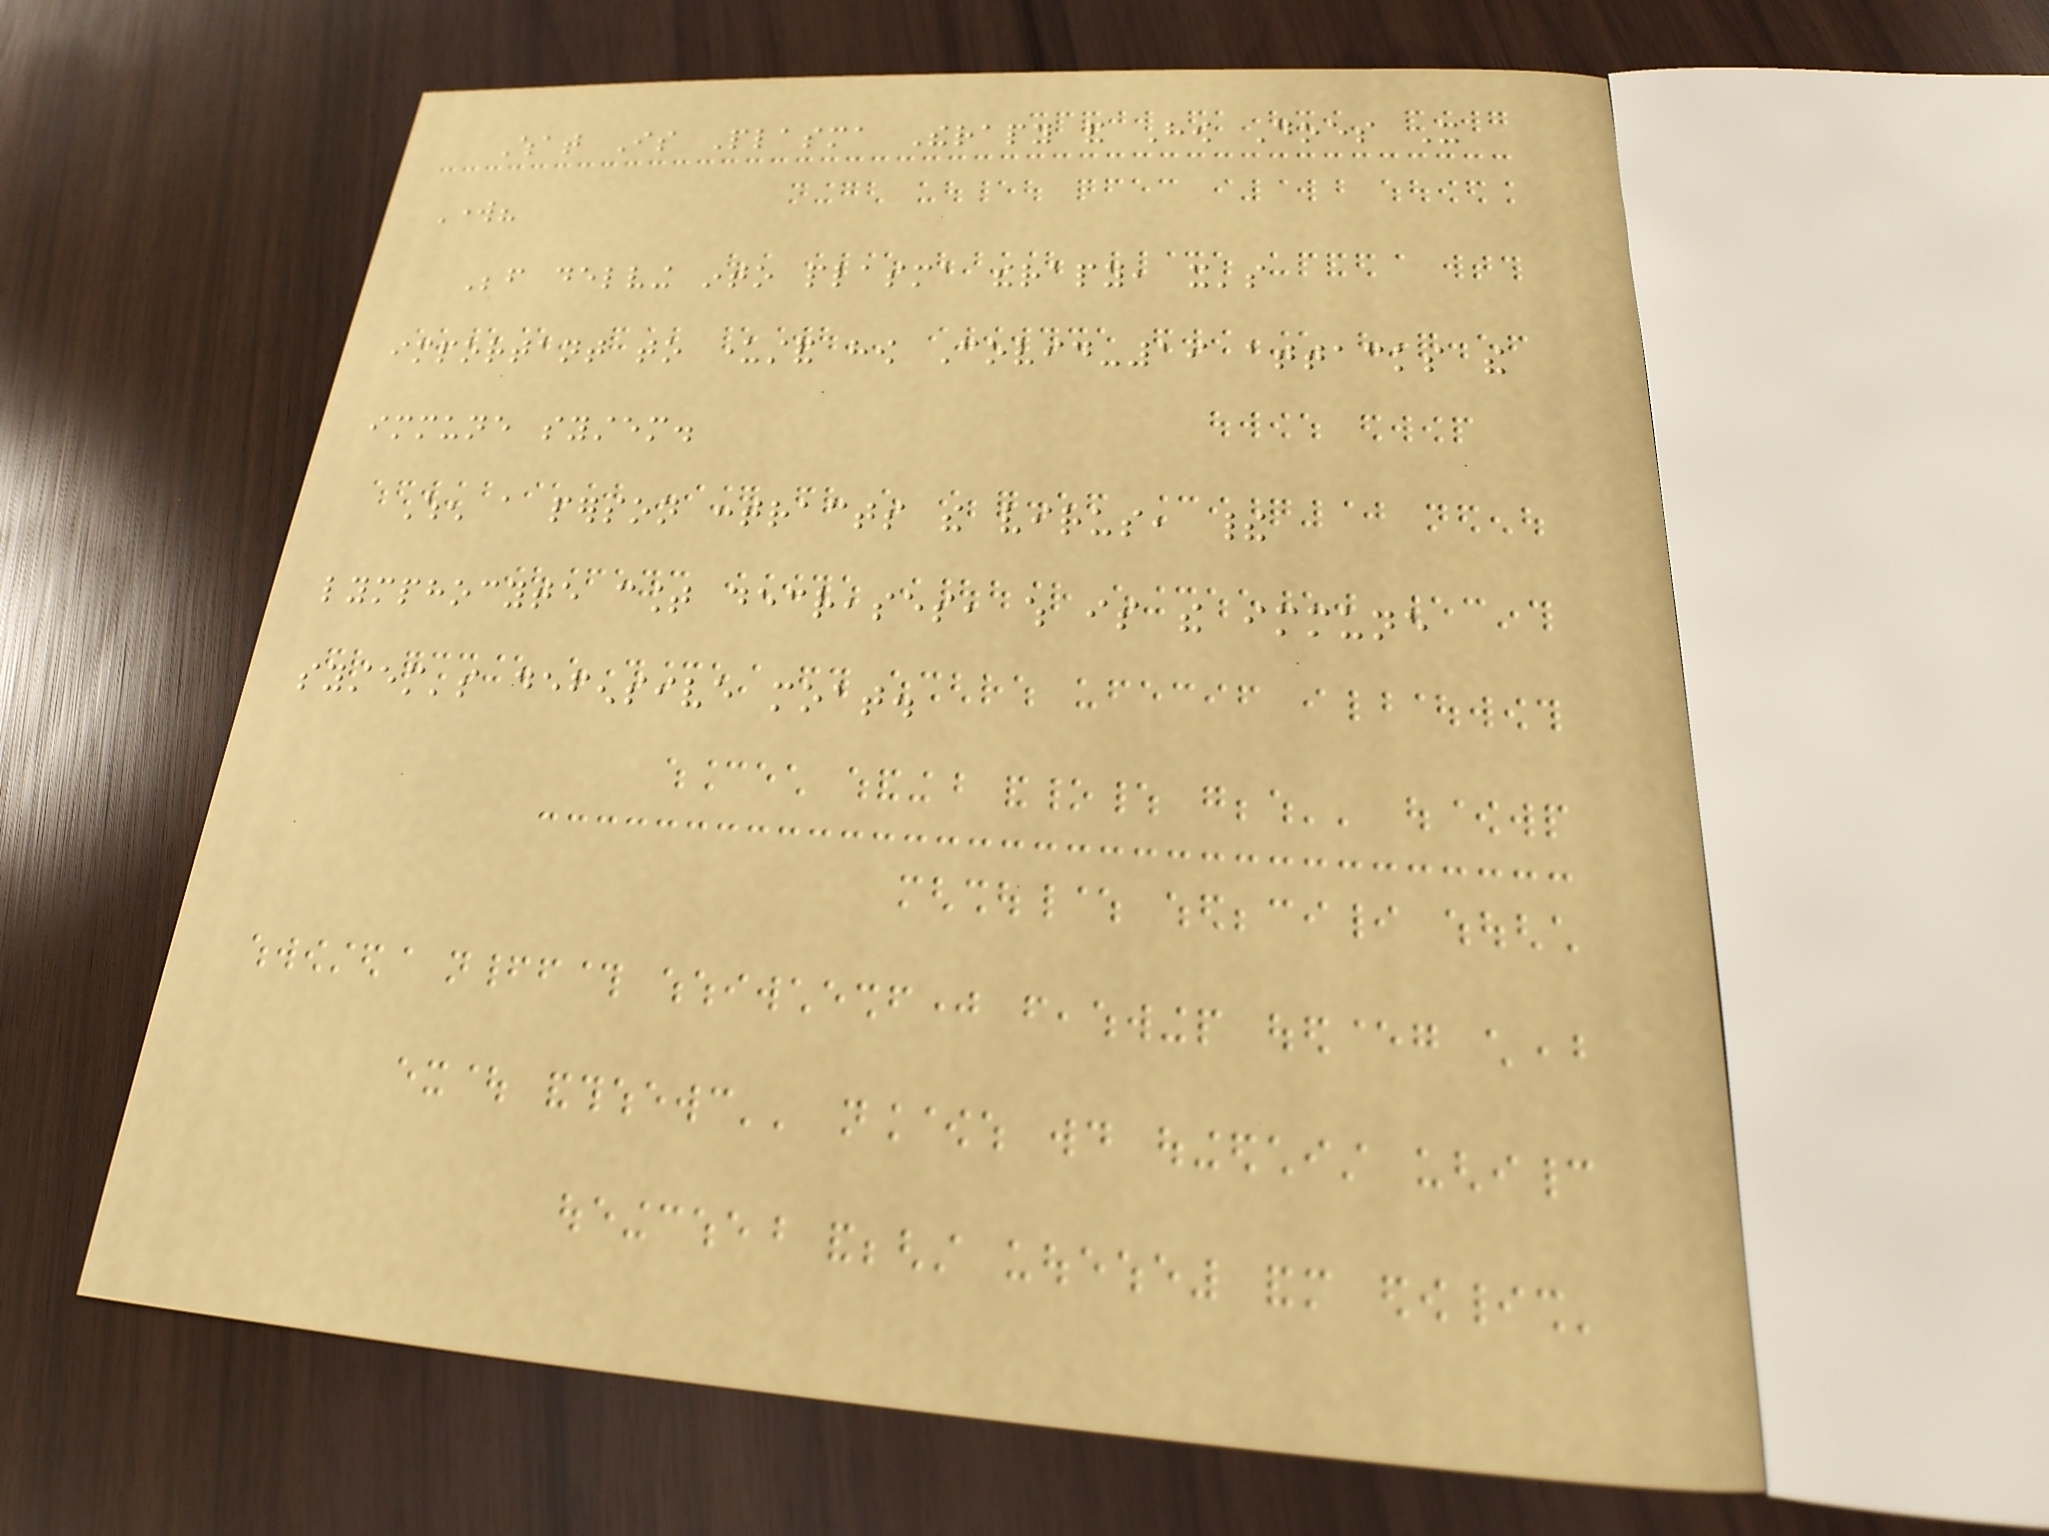What Is Plasma Therapy and How Does It
Work?
Before delving into plasma therapy, it's
important to understand how Covid-19 attacks the
immune system.
When a person contracts the virus, their
lymphocyte count decreases, which is the immune
system's defensive moat.
